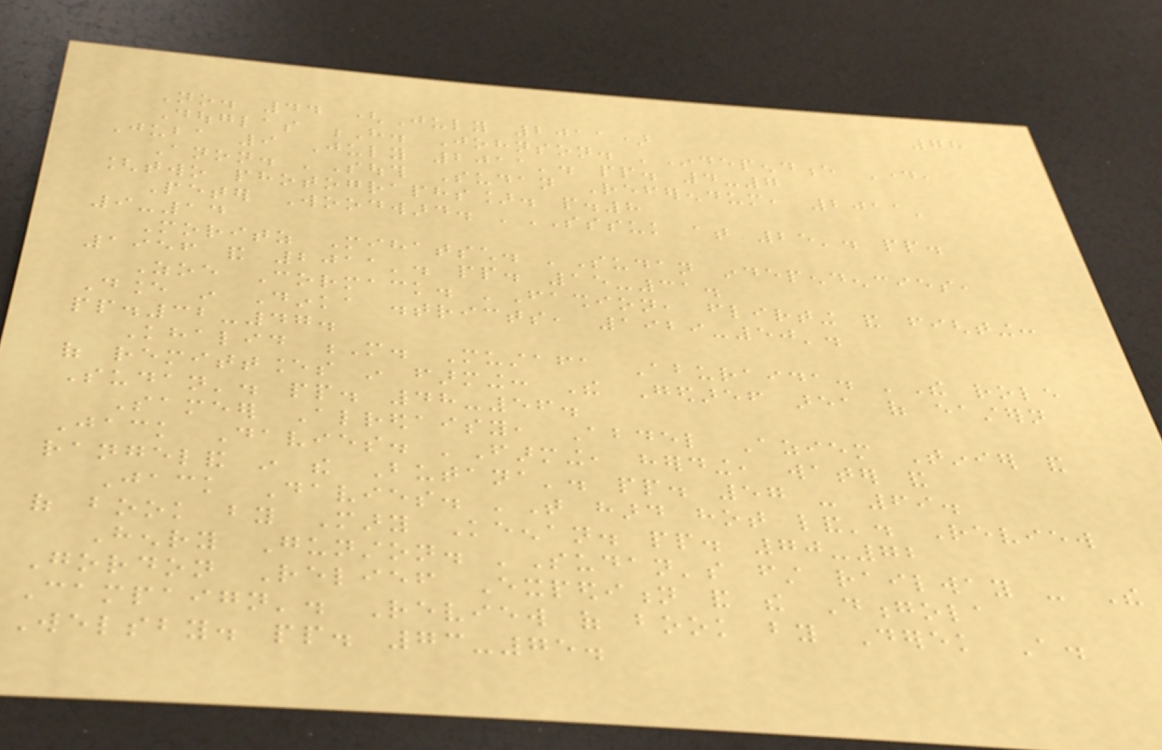78
No. 44 (July 2011)
Douglas H. Johnson. 'Independence Day,
Juba 9 July 2011'. pp. 4-7
Anon. 'South Sudan Referendum, 2011'
[two photographs]. p.8
Peter Woodward. 'SSSUK at 25'. pp.
9-14
Moritz Mihatsch. 'Sudan independencies,
1956 and 2011'. pp. 15-31.
Zoe Cormack. 'Fashion, flirting and fighting:
Dance in Dinka districts, 1929-50'.
pp.32-47.
Khalid M. Mustafa Aburaida. 'The role
of remittances in farming: The Gedaref area of eastern
Sudan'. pp. 48-56.
Sameer Alredaisy, Abdel Aziem Tinier and
Jack Davies. 'Farming, herding, water and
rangeland in the Butana'. pp. 57 - 69.
Jack Davies. 'That hard hot land'. Review
of book by Mary Keenan. pp. 70-72
Henry Gunston. 'Sudan's first railway - The
Gordon Relief Expedition and the Dongola
Campaign'. Review of book by Derek A.
Welsby. pp. 73-75.
